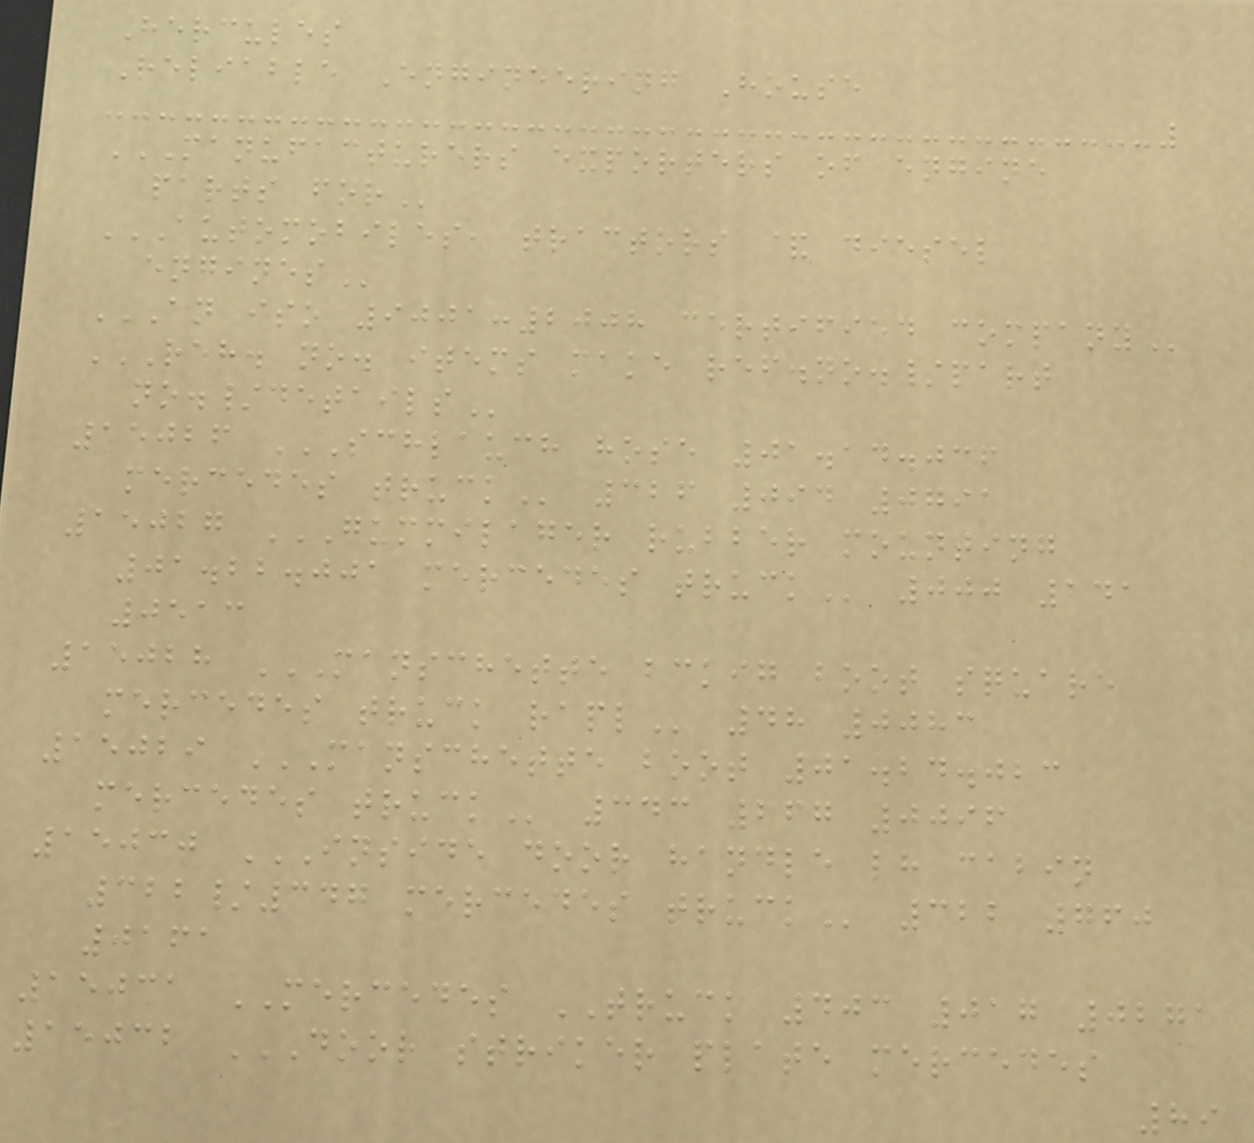Hercules
Reliable Engineering House
MANUFACTURERS EXPORTERS OF ENGINE
PARTS FOR
AUTOMOBILES, TRACTORS & DIESEL
ENGINES
AN ISO 9001:2008 CERTIFIED COMPANY
REH. NO. ITEMS MAKE REF.NO./PART
NO./DETAILS
15026 SCHLAUCH HOSE 01.14.036
MERCEDES TRUCK 326 094 0791
15027 GUMMILAGER RUBBER MOUNTING
01.22.001 MERCEDES TRUCK 000 241
0513
15028 MANSCHETTE BCKIG BOOT SQUARE
MERCEDES TRUCK RAPL 48 0083
15029 MANSCHETTE BOOT 01.24.023
MERCEDES TRUCK 343 267 0096
15030 INSIDE DOOR HANDLE LH CABIN
322/347 MERCEDES TRUCK 322 760
0161
15031 MERCEDES TRUCK 403 017 0271
15032 DOOR STRIKER PLATE MERCEDES
89
